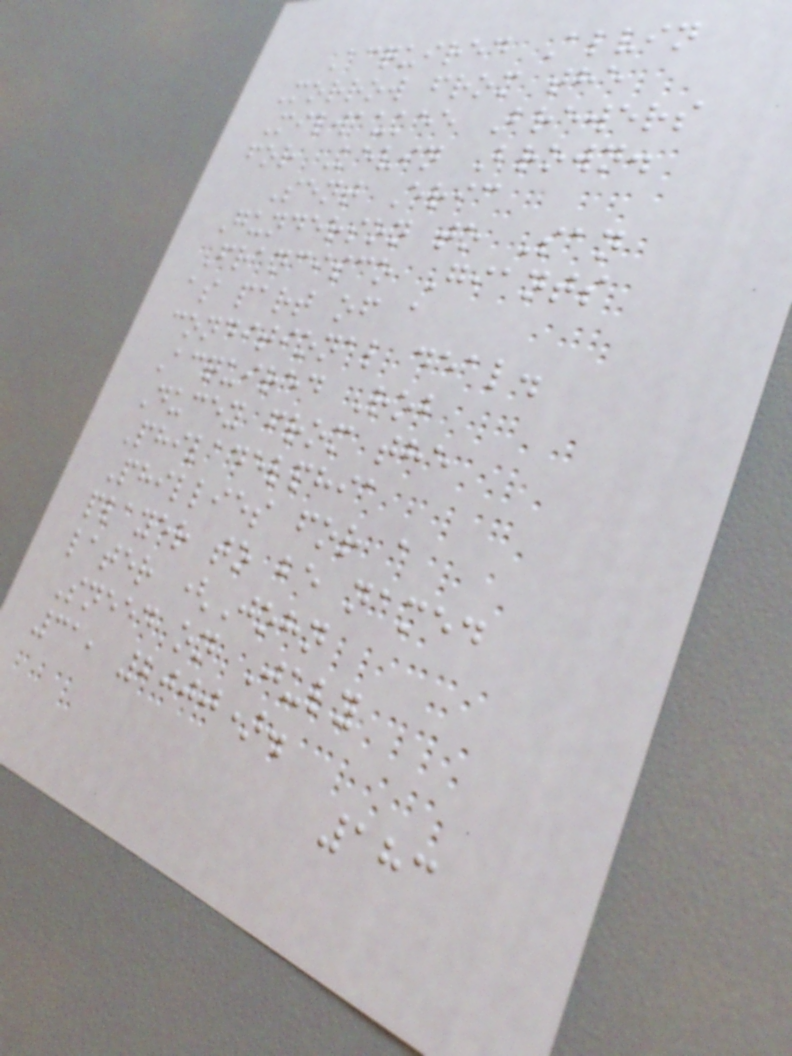Acquired Alvin
Morrow from the
Milwaukee Brewers
for Kevin Brown.
Sent Eric
Gunderson to San
Francisco Giants
as part of a
conditional deal.
Acquired Rob
Ducey from the
Philadelphia
Phillies for a
player to be named
later (John
Sneed on July
31, 2000).
183
